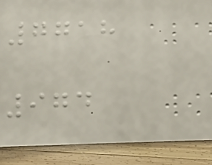7718
974
